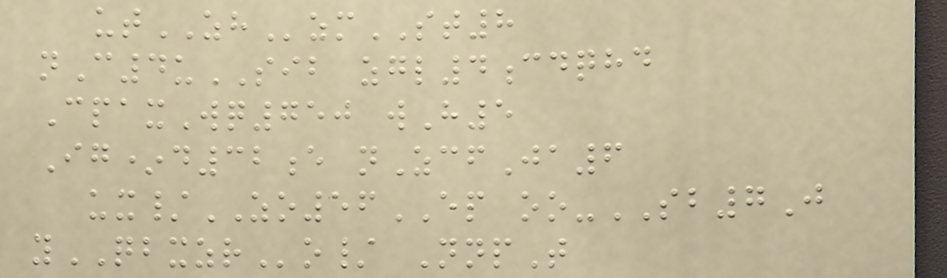utZHzmST8
nC4uSIB zgl4cdqhd
CpaxWq750 wH5
Ig*d32e nZcfJa6
ux/ZO56EP oo-SB7J
yQBXZRo/ NnpT
